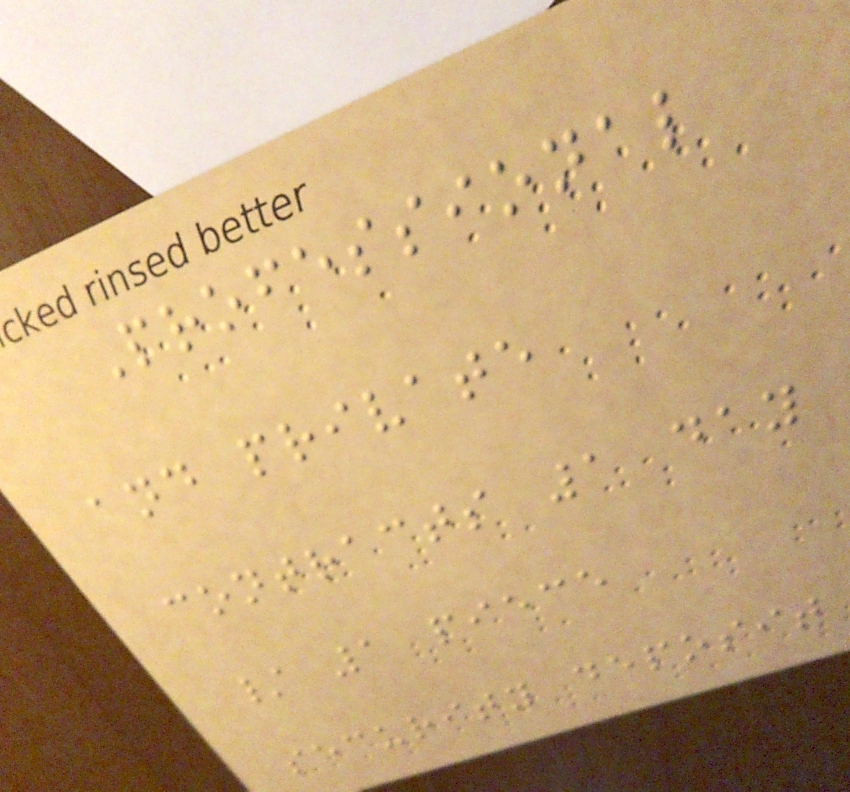Professional
and private
contracts 1 day
/ 1 piece
security deposit
